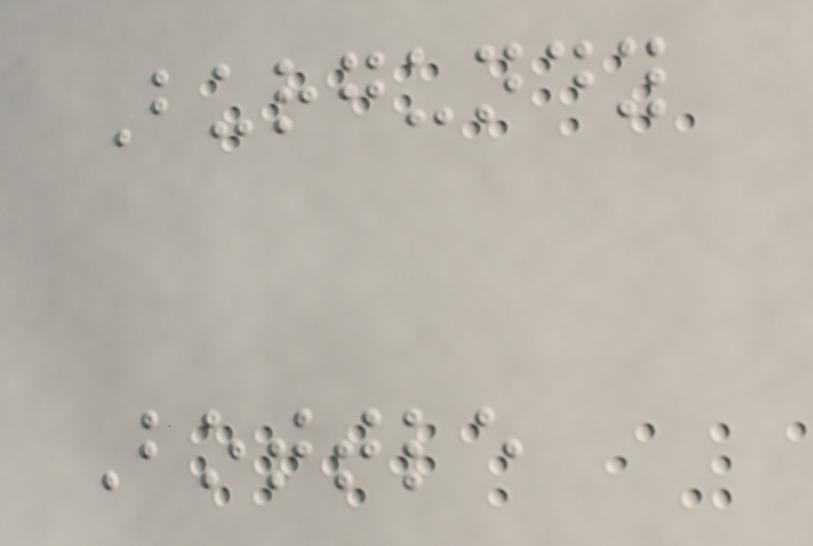Burgundy
Bottle
